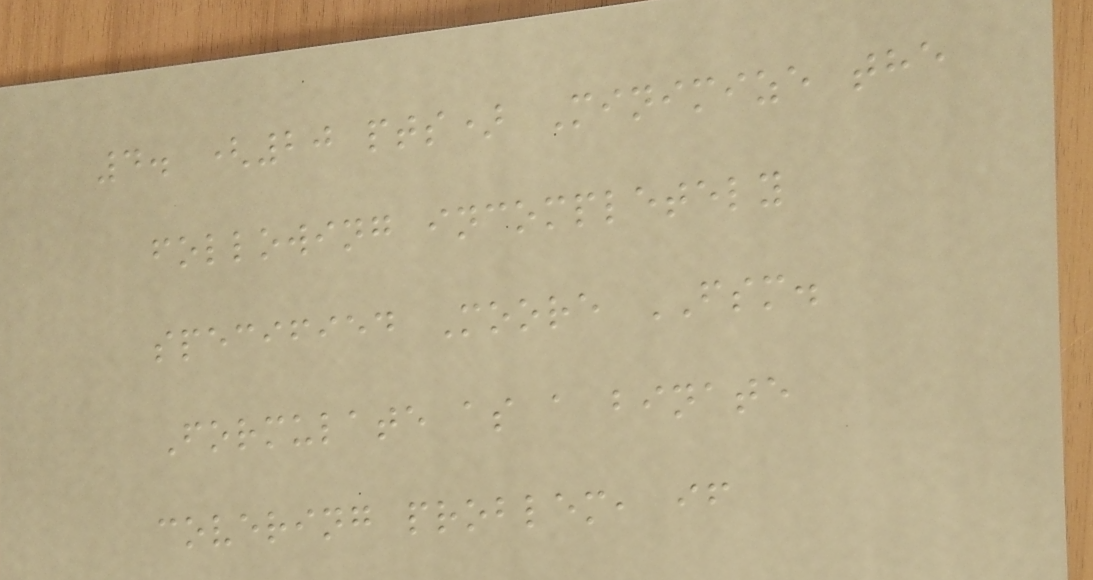4. (20 pts) Minimize the
following incompletely
specified Moore FSM.
Formulate as a binate
covering problem, if
